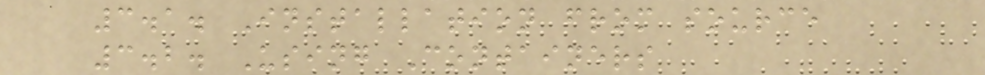3.1. Installation from source
3.2. Using Containers
